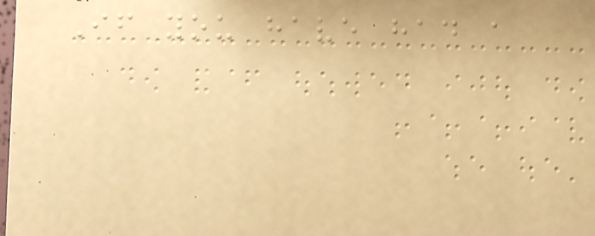If you have had a
